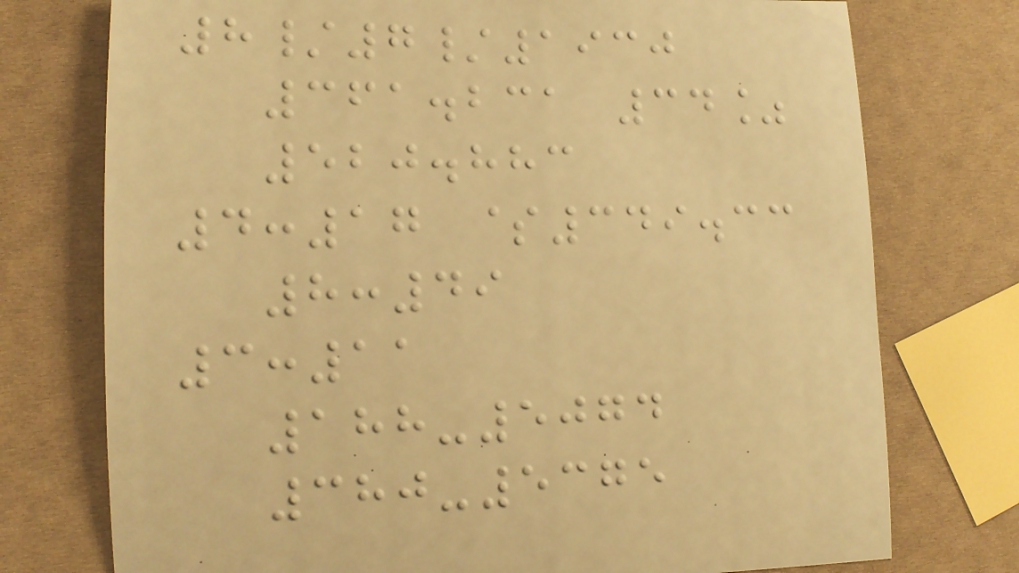8/7/1930
361.231 34%
520.883
4:17 $349.33
8:49
3:11
188-5074
380-5375
